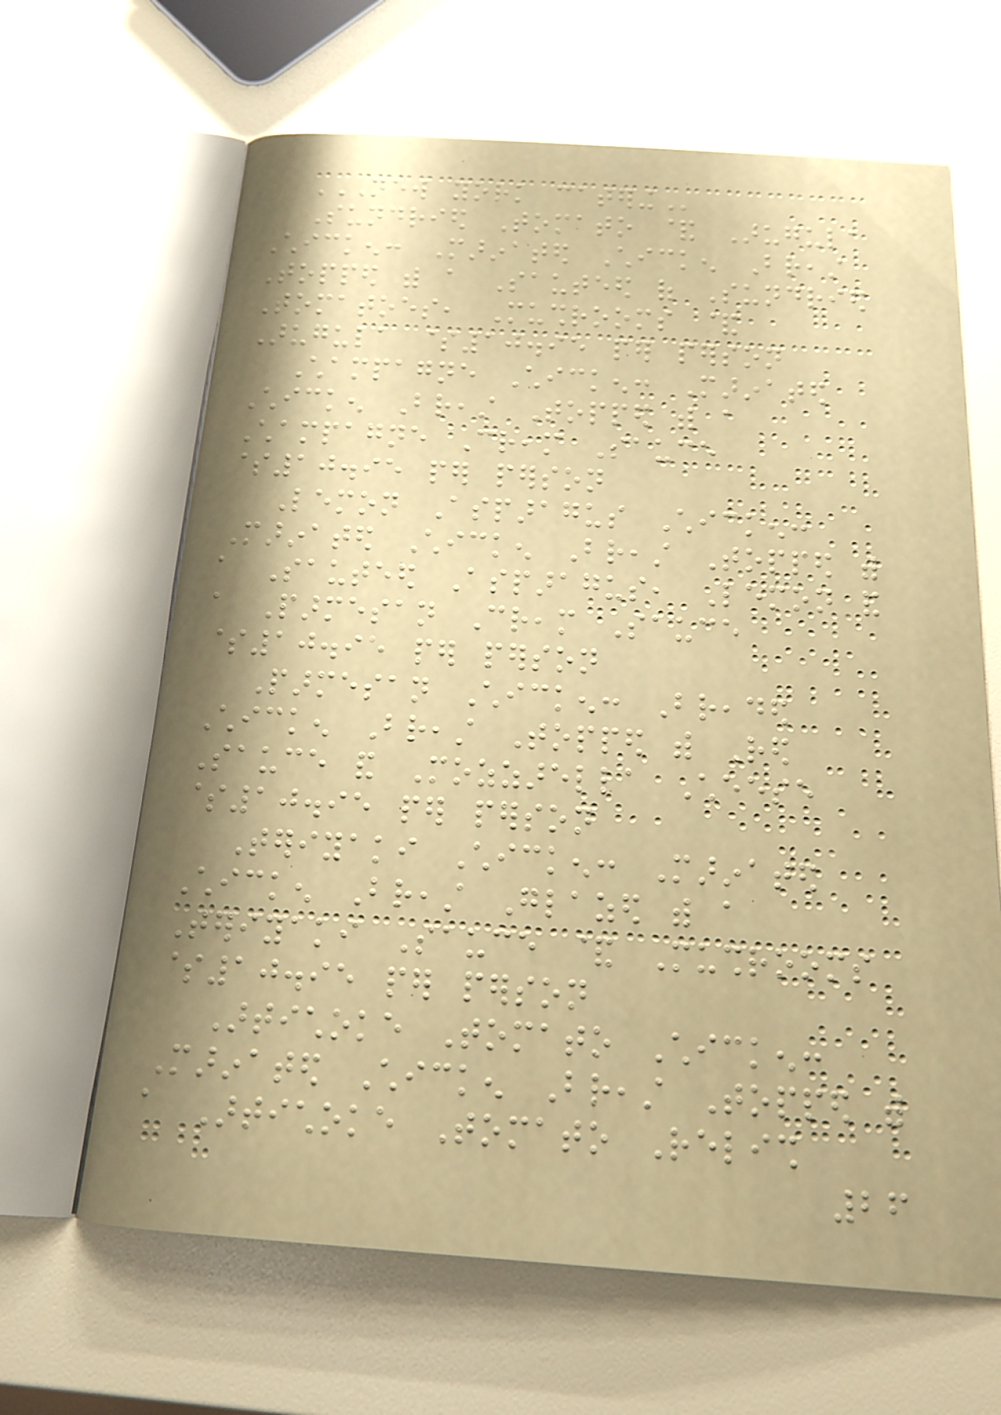NEW YORK CATERING
Sundried Tomato & Arugula
Chicken: Marinated Chicken Breast
Topped with a Sauteed of Sundried
Tomatoes, Mushrooms &
Arugula $10.95 per person
Champagne Chicken: Marinated
Chicken Breast Topped with a
Champagne Cream Sauce
$10.95 per person
Lemon Asparagus Chicken:
Marinated Chicken Breast Topped with
a Sauteed Asparagus, Lemon and
a Parmesan Cream Sauce
$10.95 per person
Parmesan Chicken: Breaded
Chicken Breast Topped with Red
Sauce and Mozzarella Cheese
$10.95 per person
Teriyaki Chicken: Marinated
Chicken Breast Glazed with a
Teriyaki Sauce & Mushrooms
$10.95 per person
Artichoke Tomato Chicken:
Marinated Chicken Breast Topped with
a Artichoke Tomato Relish
26
